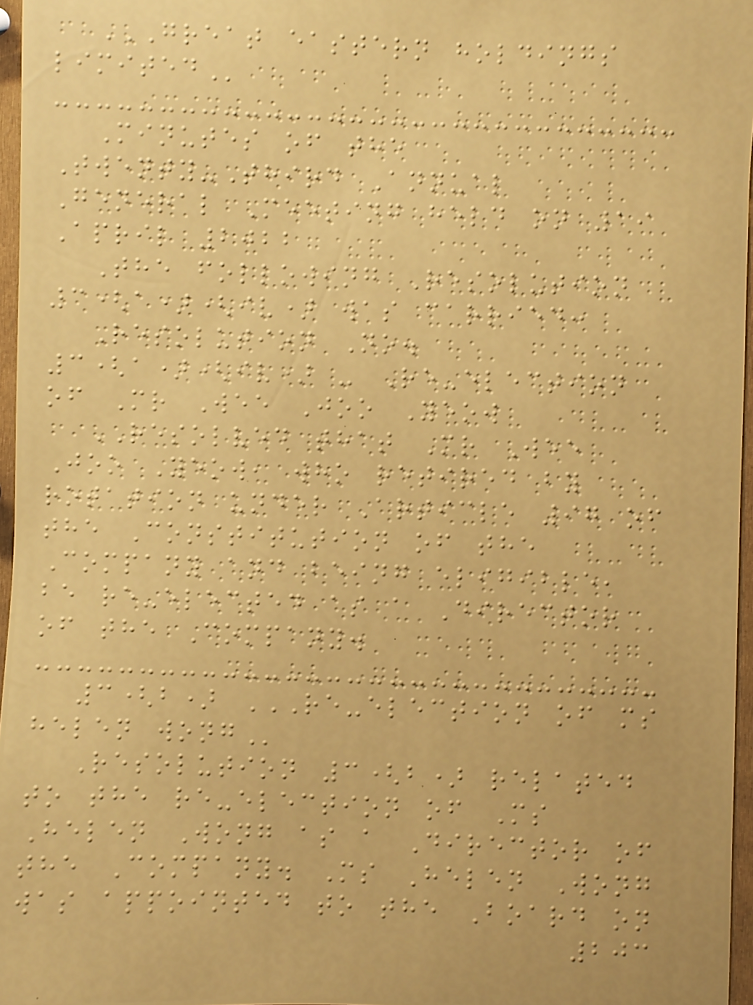GREAT EASTERN HOLDINGS
LIMITED
Minutes of the
Twenty-Third Annual
General Meeting held on 19
April 2022
The following Resolution
3(a)(iv) was carried:
Resolution No.
3(a)(iv) - Re-election
of Mr Wee Joo Yeow
RESOLVED that Mr Wee
Joo Yeow, who retired by
rotation under Article 97 of
the Constitution of the
Company and being eligible,
be re-elected as a Director
of the Company.
3(b) RE-ELECTION OF MS
HELEN WONG
Resolution 3(b) related
to the re-election of Ms
Helen Wong as a Director of
the Company. Ms Helen Wong
was appointed to the Board on
203
